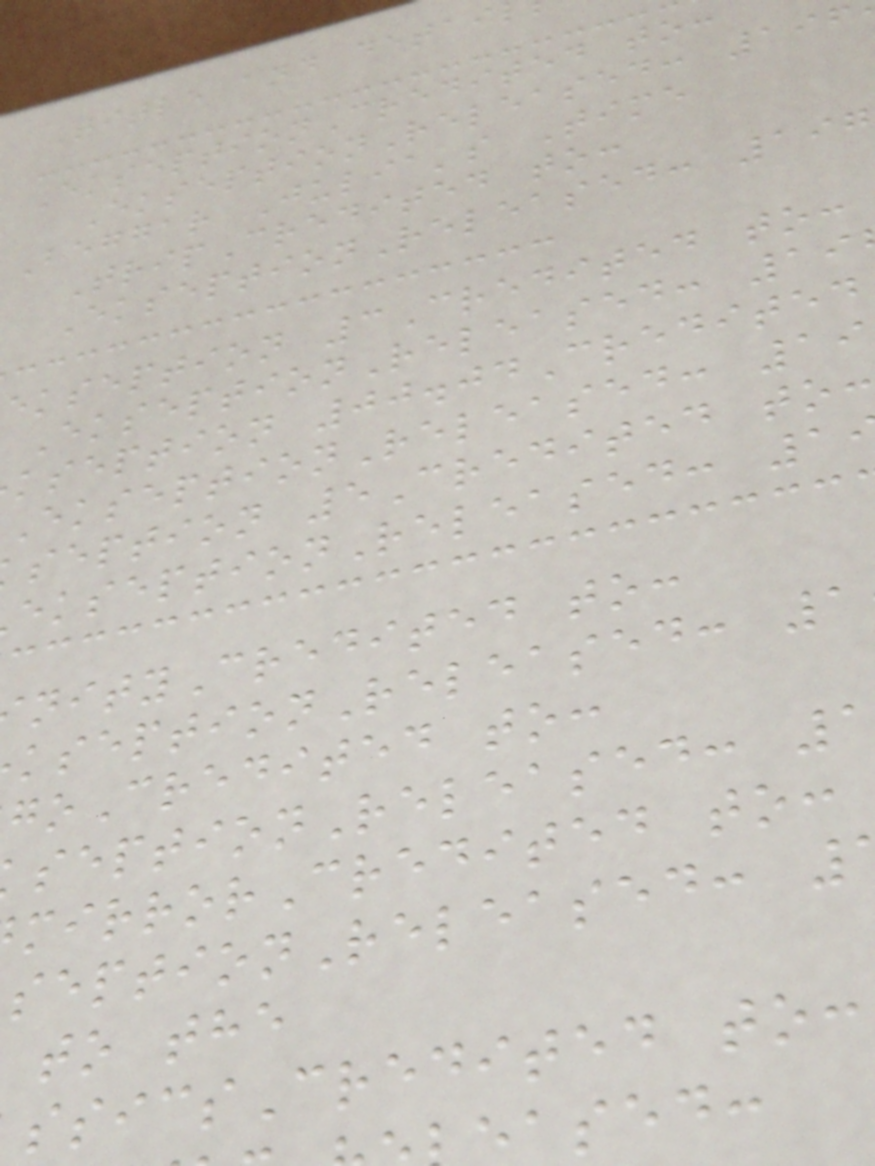Title and detai
EkseptionCredited to:
EkseptionReleased: 196
Beggar Julia's Time
TripCredited to:
EkseptionReleased: 197
ekseption 3Credited to:
EkseptionReleased: 19
kseption 00.04Credited
EkseptionReleased: 19
seption 5Credited to:
kseptionReleased: 1
nityCredited to:
kseptionReleased: 1
goCredited to:
septionReleased:
mirrorCredited to:
septionReleased:
to the
ssicsCredited to:
ased:
